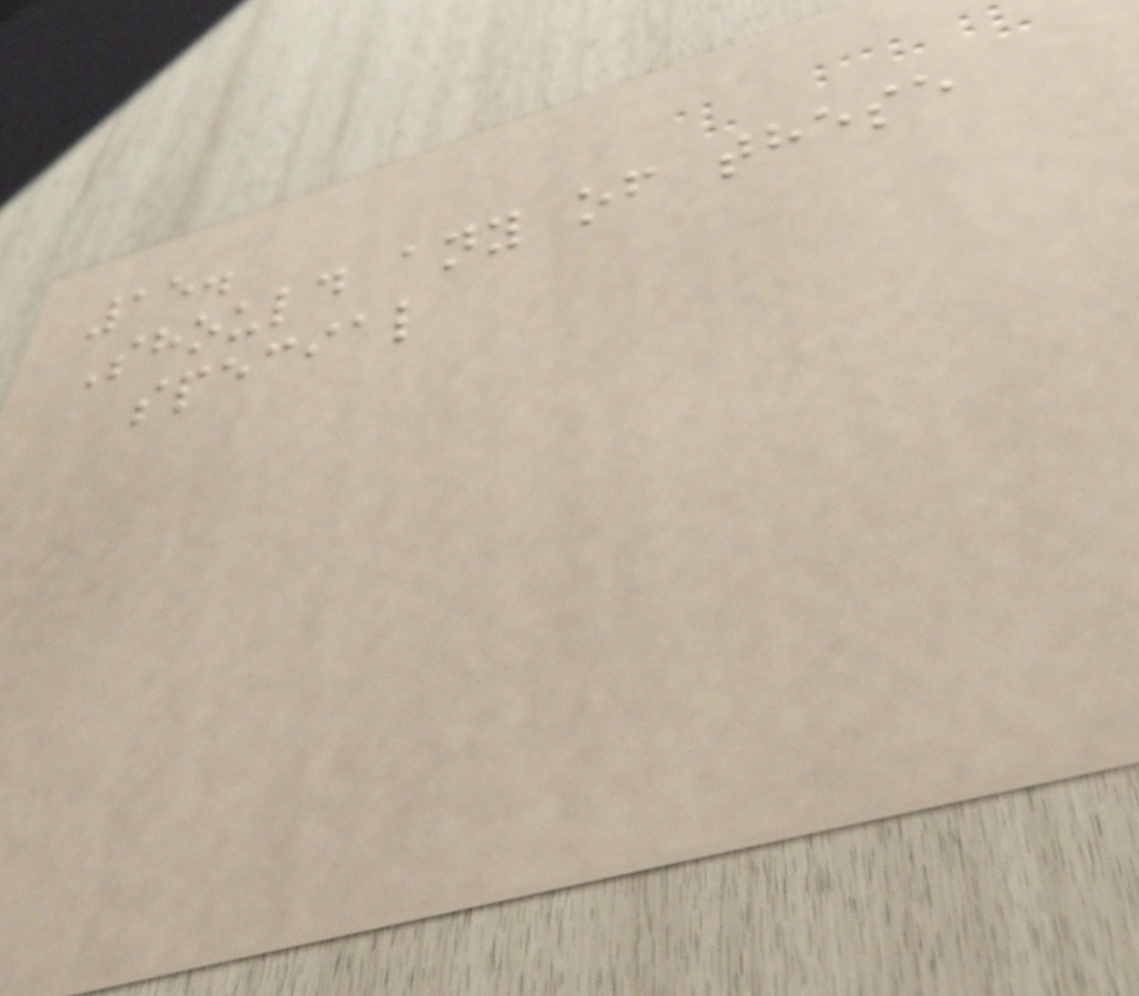15.
Should any of these
special
